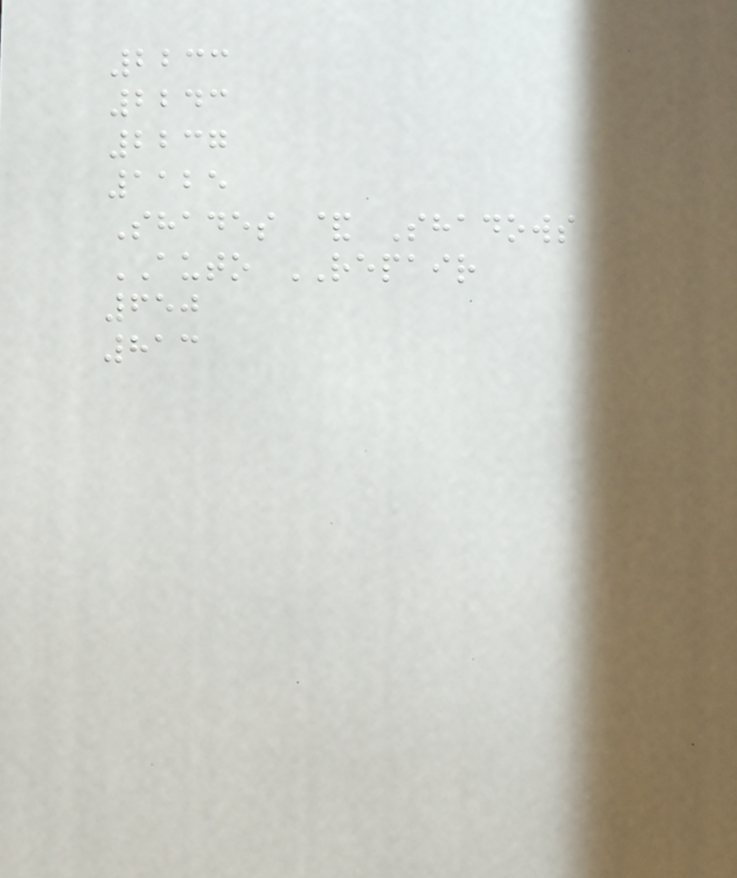2233
2243
2237
1125
Shades & Shadows
AUTO REPAIR
650
813
